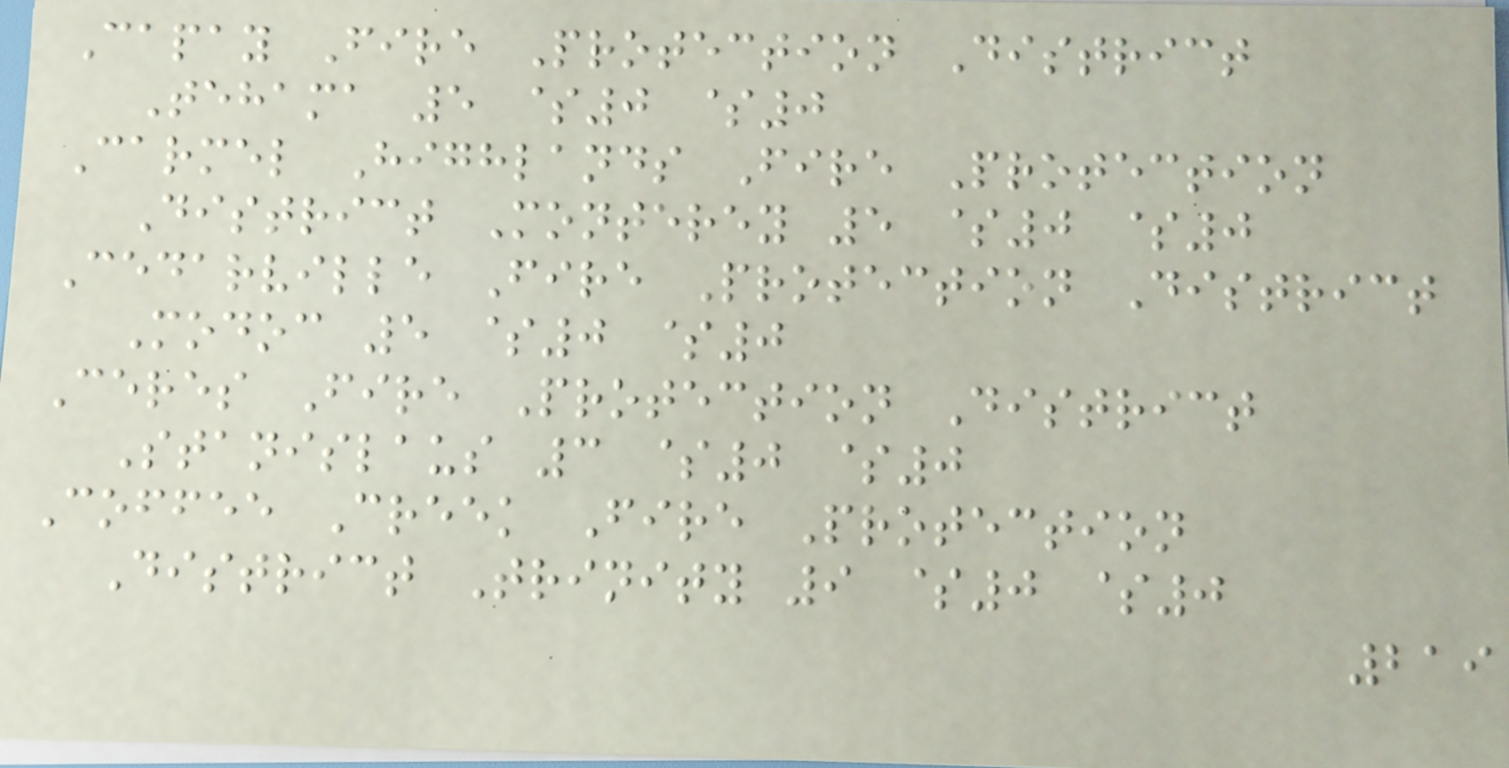Capay Fire Protection District
Tehama 5 $0 $0
Carmel Highlands Fire Protection
District Monterey 5 $0 $0
Cedarville Fire Protection District
Modoc 5 $0 $0
Ceres Fire Protection District
Stanislaus 3 $0 $0
Coffee Creek Fire Protection
District Trinity 9 $0 $0
219
